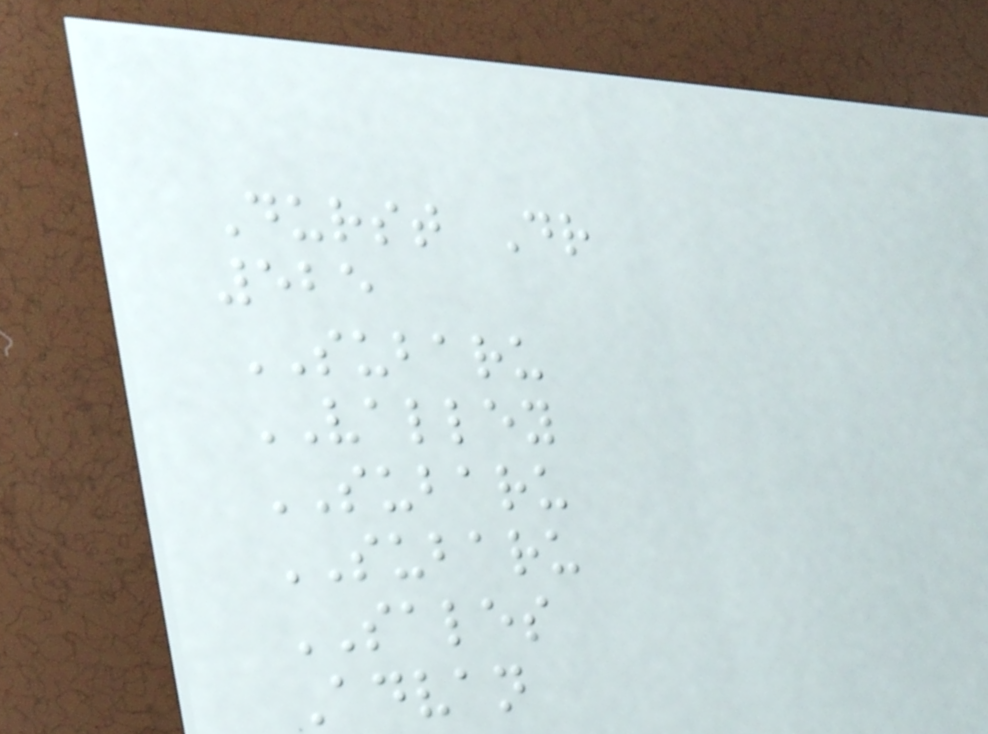Durst Dr
525
SUBARU
VALLEY
SUBARU
SUBARU
SALES
Advan
